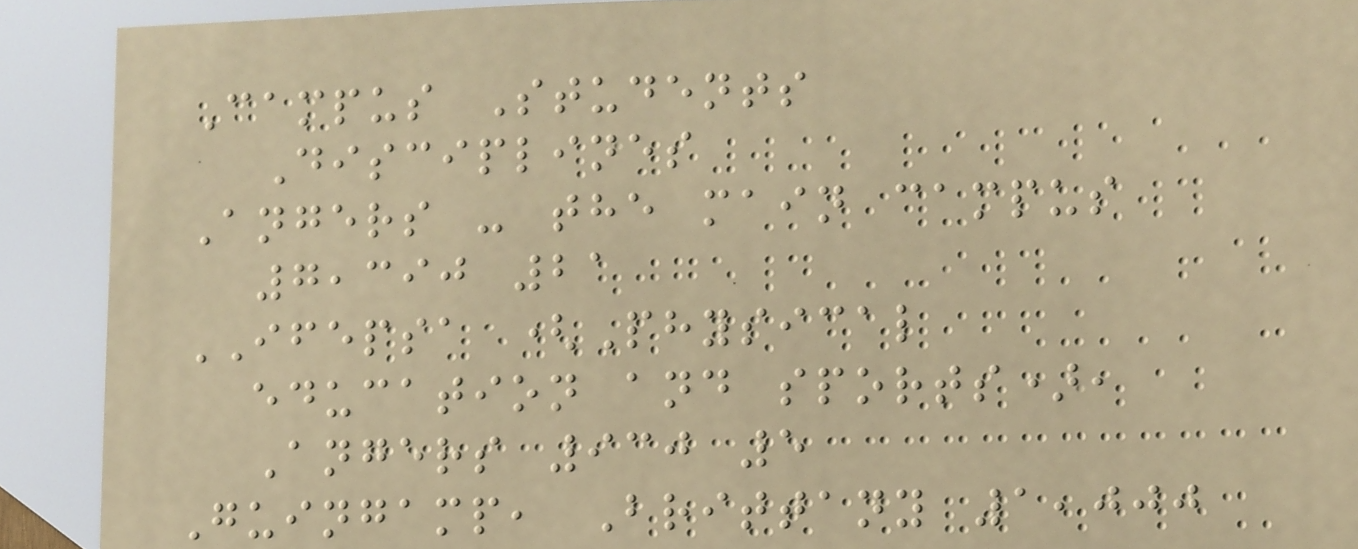Campus Students
Disciplines
Angers - the main campus
7,390 21
IFEPSA (Physical
education and sports),
Angers 930 5
Guingamp, Brittany 1,000
